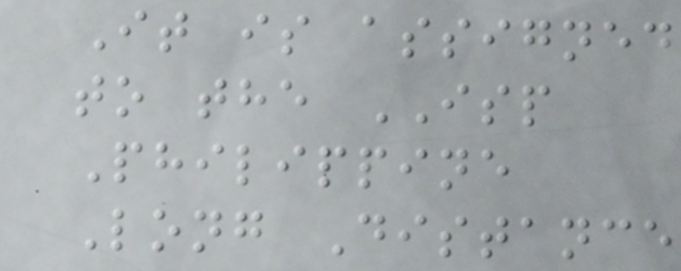It is assigned
to the ISP
Philippine
Long Distance
